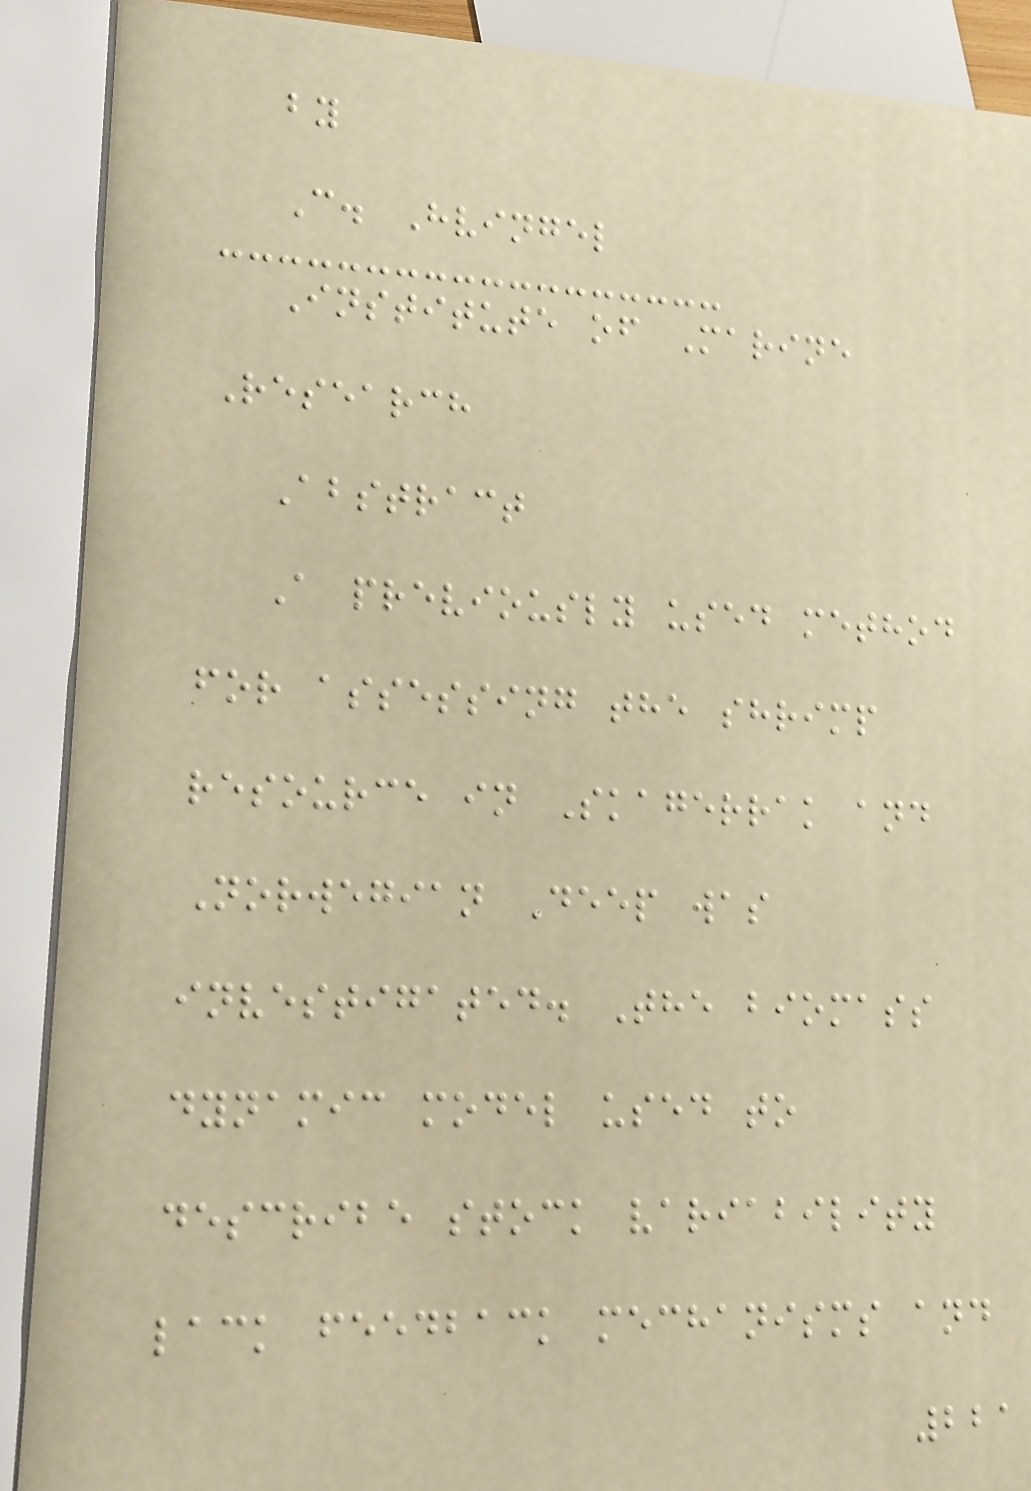by
C. Hvingel
Institute of Marine
Research
Abstract
A previously used method
for assessing the shrimp
resource in Skagerrak and
Norwegian Deep was
investigated. The biomass
dynamic model used to
describe stock variability
lack feedback mechanisms and
221
